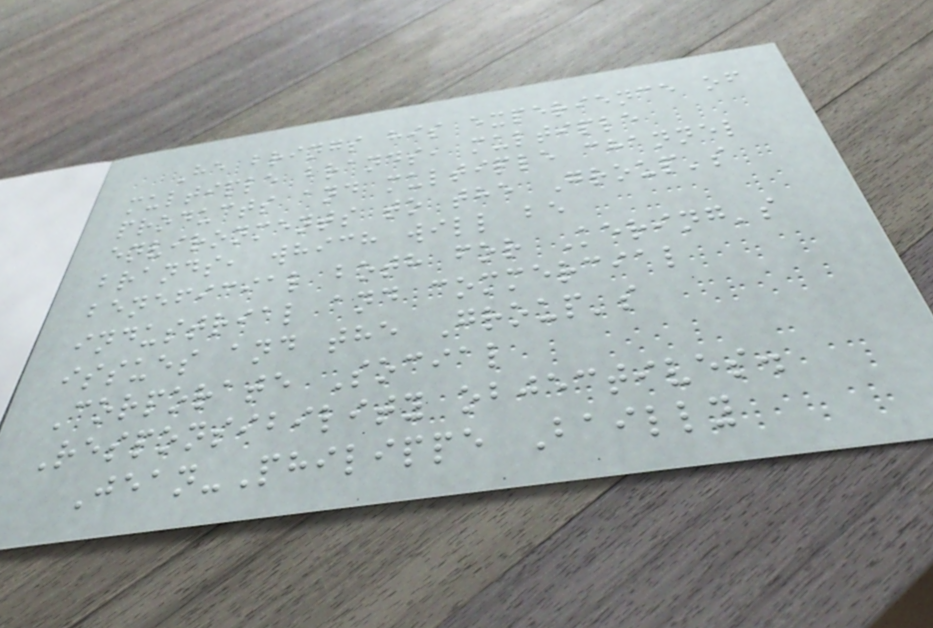He brings his experience of
multiple brands, multiple
products and multiple channel
environments to the Group's
brands, which will be
beneficial both for Kering's
industrial and commercial
issues and the Group's
Corporate Social
Responsibility objectives.
Jean-Philippe Bailly
